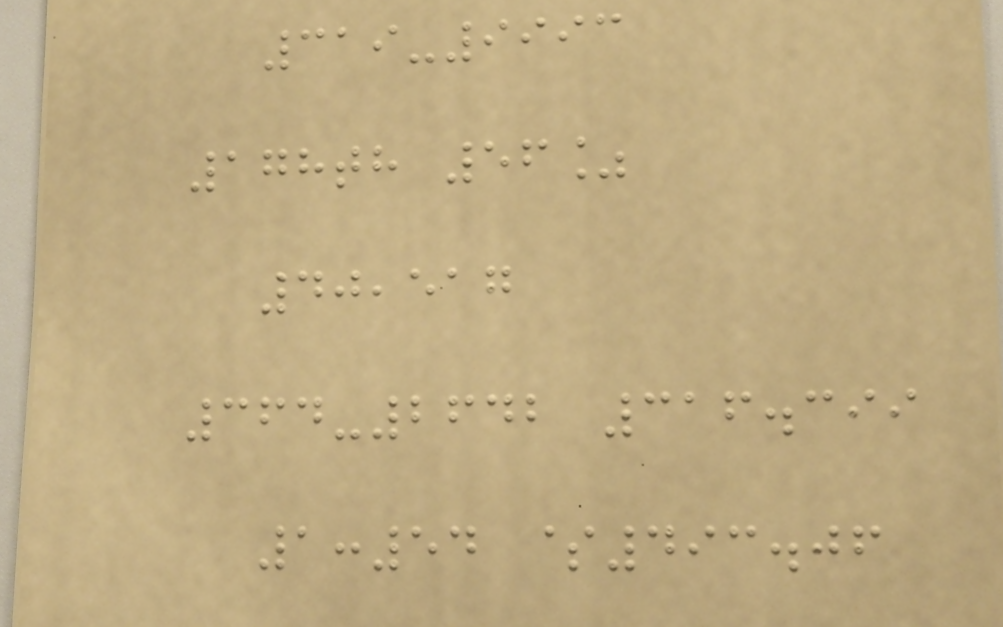319-9993
178th 56%
40,517
364-2642 316.399
1:54 $493.06
